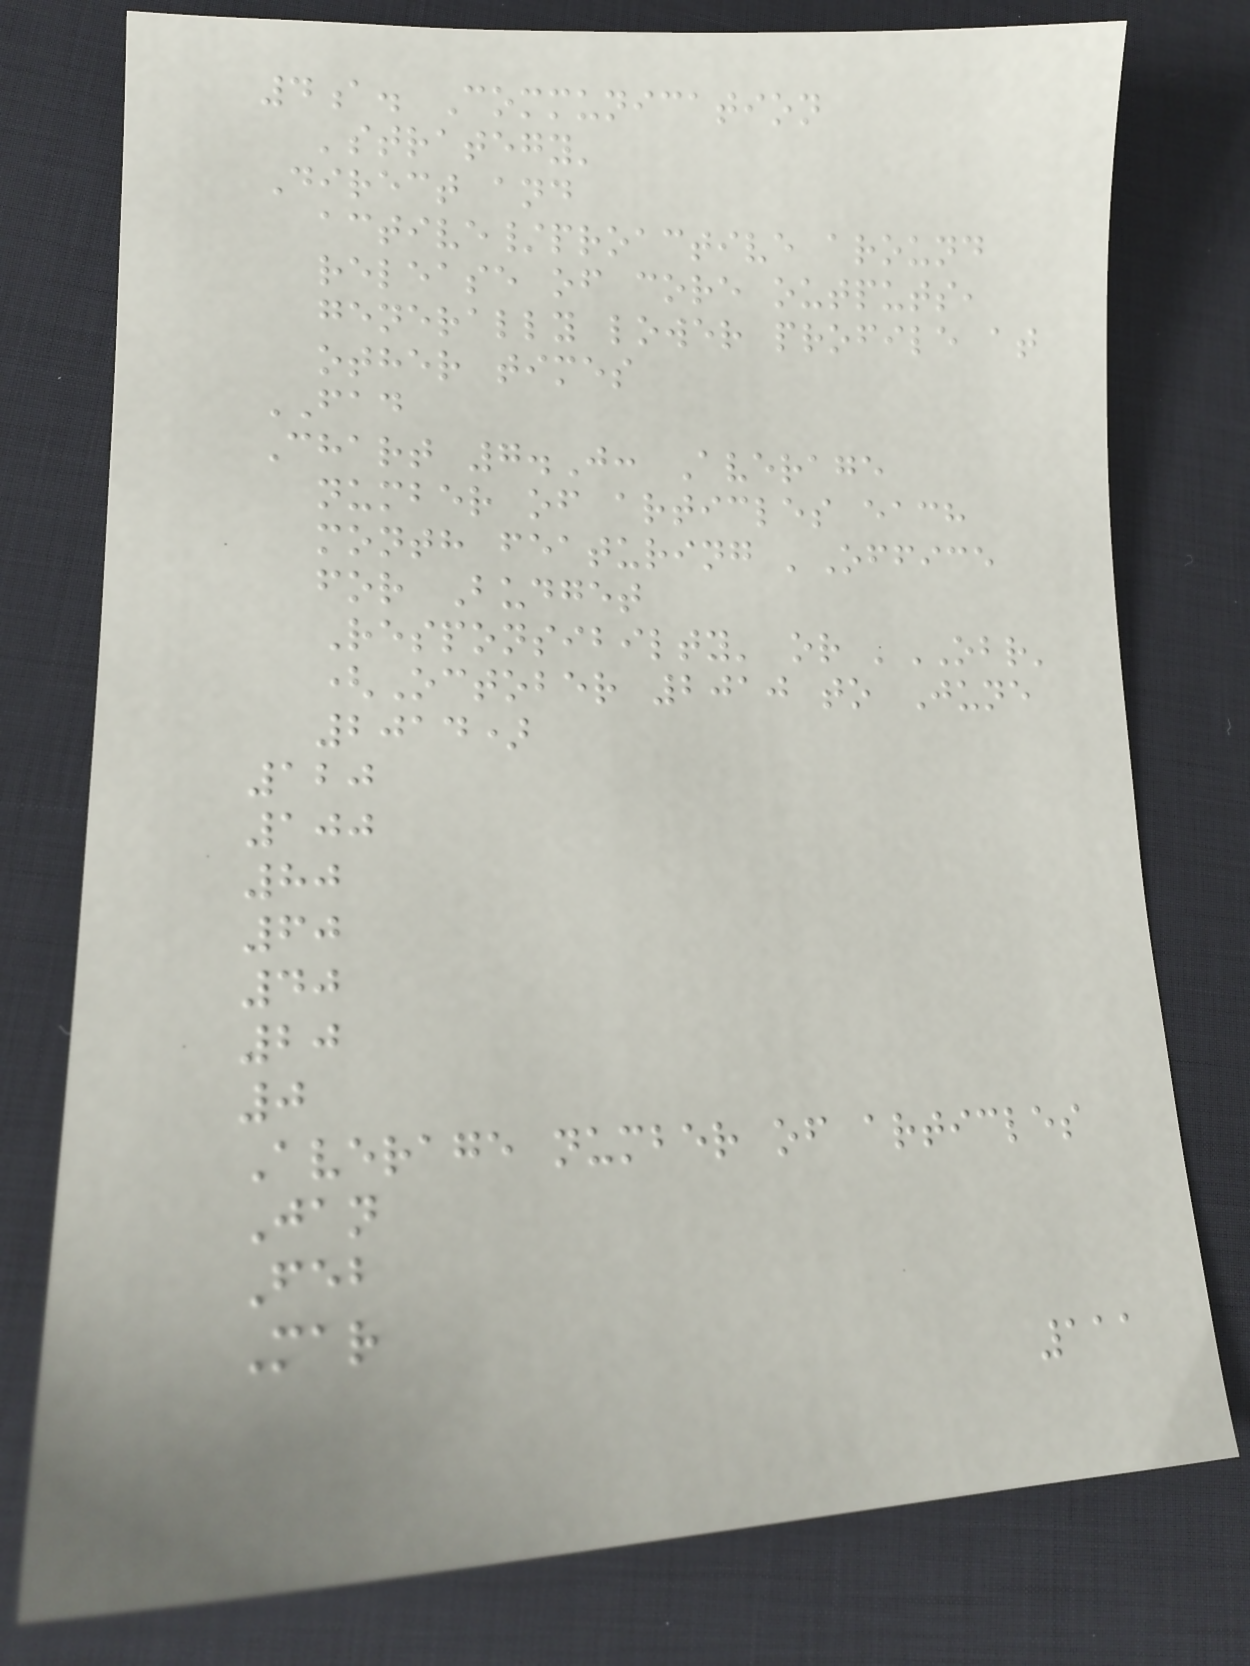4a. Communication
'strategy'
Direct and
active/proactive around
release of core outputs,
generally lower profile at
other times
FAD
Chart 7.J: Average
number of articles each
month featuring 'Office
for Budget
Responsibilty' or 'OBR'
(October 2010 to June
2014)
120
100
80
60
40
20
0
Average number of articles
Jan
Feb
Mar
111
